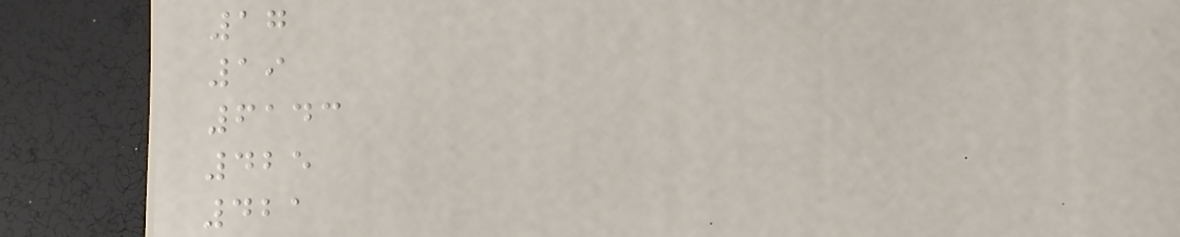17
19
6143
425
421
